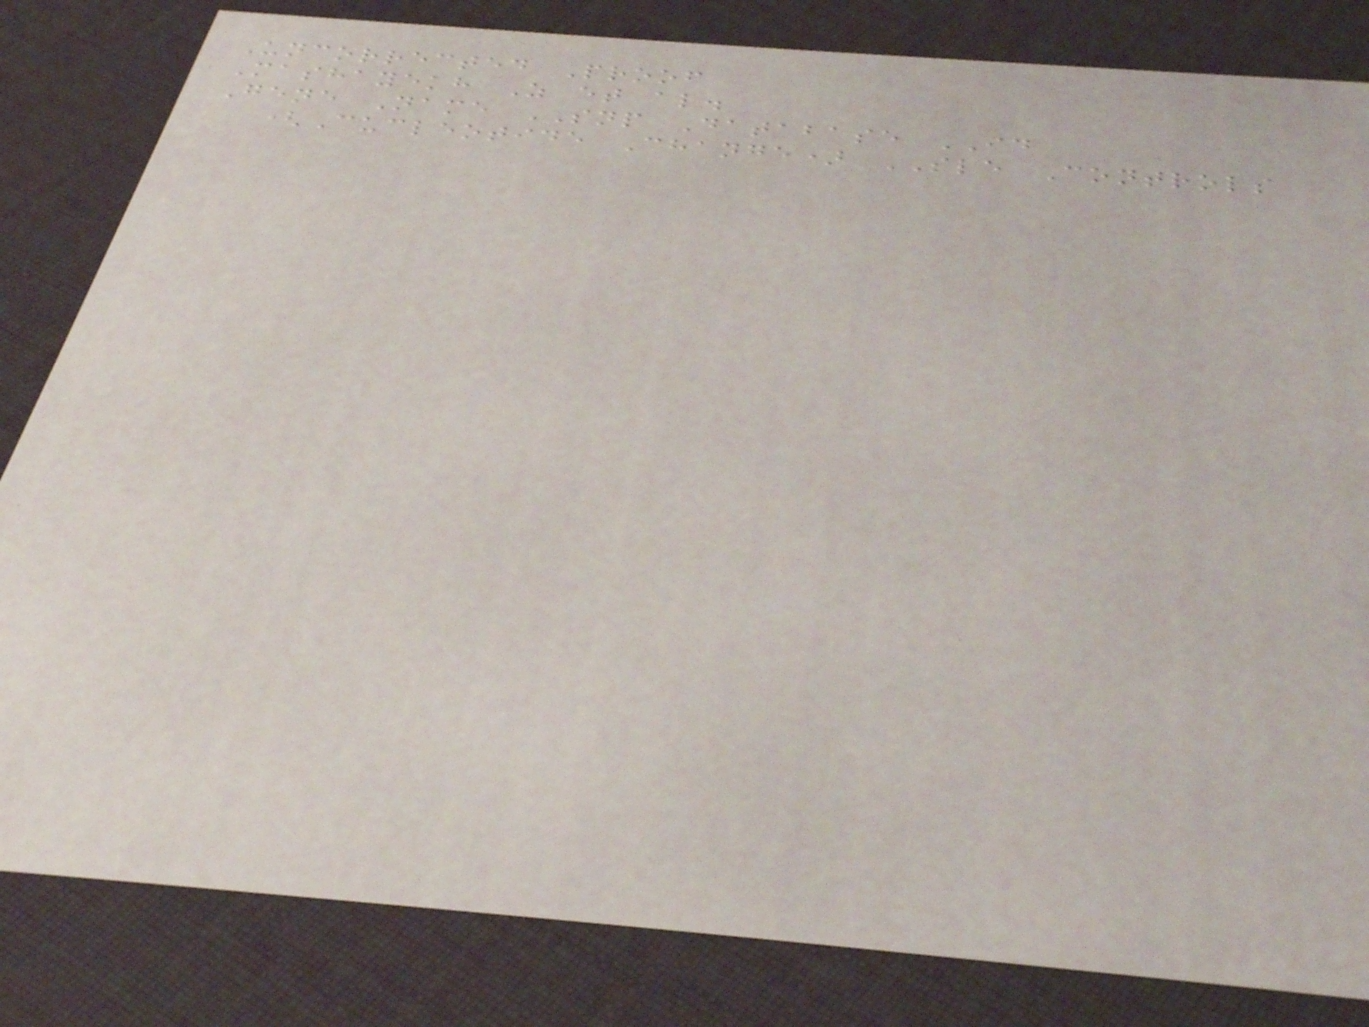Uncorrected Proof
Mashayekh Z et al.
Gene Name SNP Database ID
(Cucleotide Change) SLE Controls
